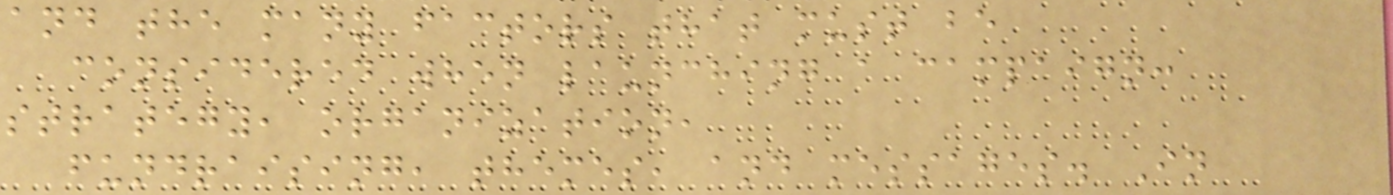and the many factors that must be
considered when launching a campaign:
strategy, organization,
fundraising, themes, and messages. In
